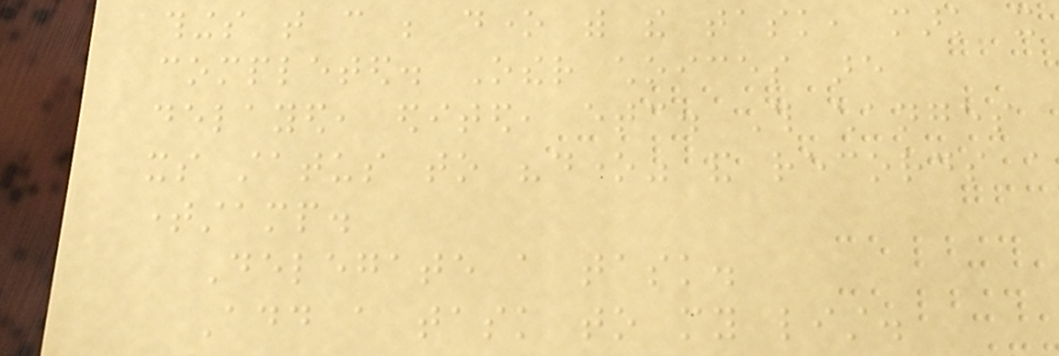things that can be done with the task, mark it
completed. Other choices are
delayed, edited, etc. This changes
its status to "done" and records a
timestamp.
Delegate a task.
Add a task to my list.
